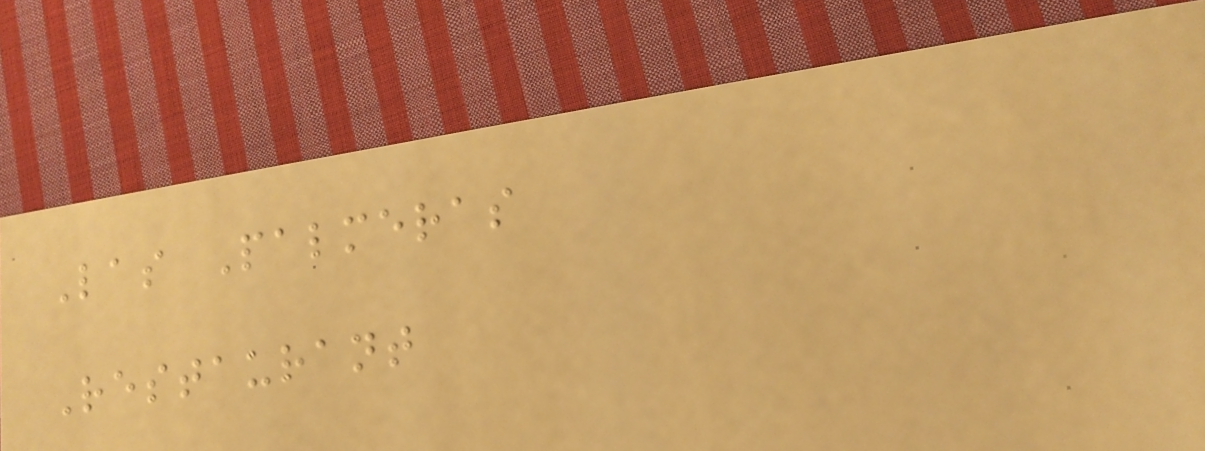Las Palmeras
Restaurant
